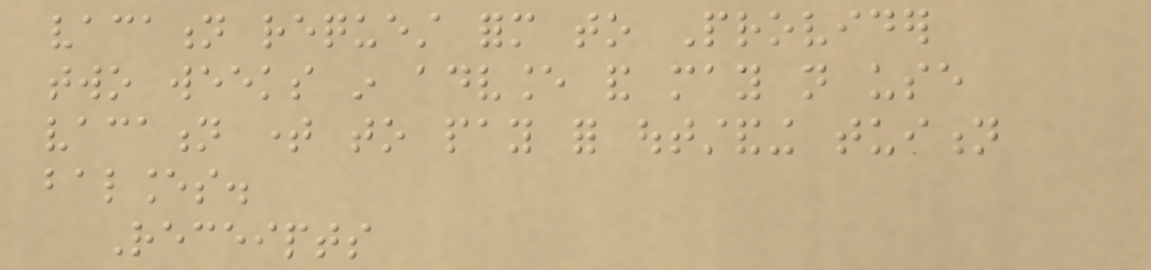vacation request form to Provider
two weeks in advance and may not use
vacation time to pay for outstanding tuition
balances.
Receipts
